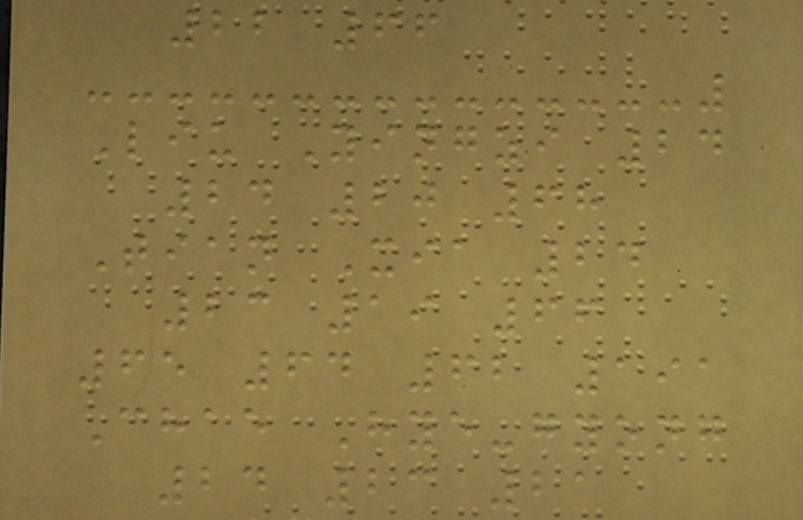22 66
Liu Yingzi 24
24 20 68
Tian Xia 24
23 19 66
65 64 62 191
Chae Hye-gyong
24 23 21
